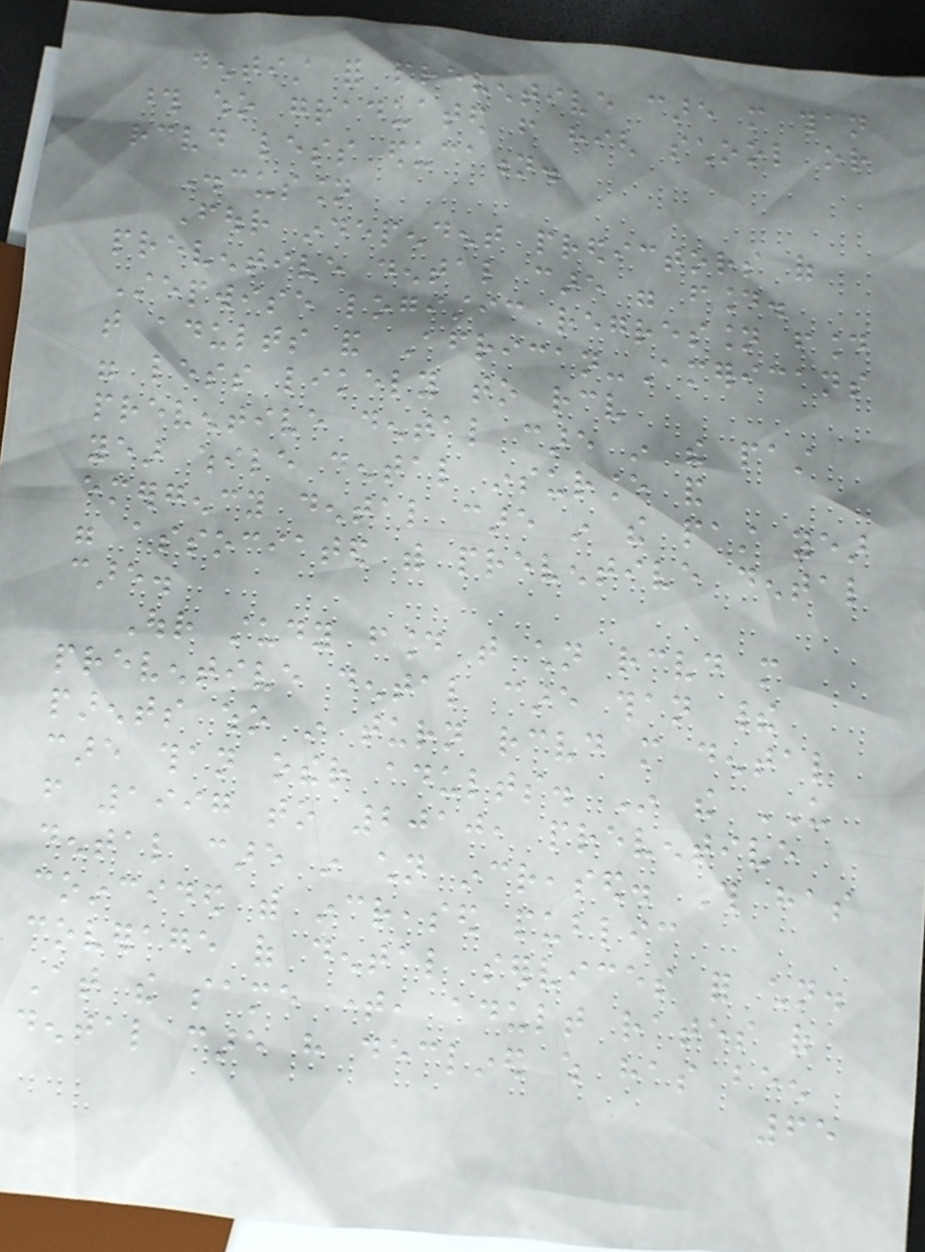dentist for preventive care more than
those who graduated from high school or
received less education.
Discussion
Four independent predictors of
preventive dental care were found.
Stepwise logistic regression found
that adults and African-Americans
were less likely to receive
preventive dental care in the past
year while dental insurance and
emergency dental care in the past year
were associated with preventive dental
care.
Our study found that children received more
preventive dental care than their
parents who in turn received more dental
care than other adults. In the US
from 1997 to 2010, preventive
dental care in children increased. This has
coincided with increased public
coverage of dental services for children.
At the same time, adult rates of
dental care have declined which has been
65
